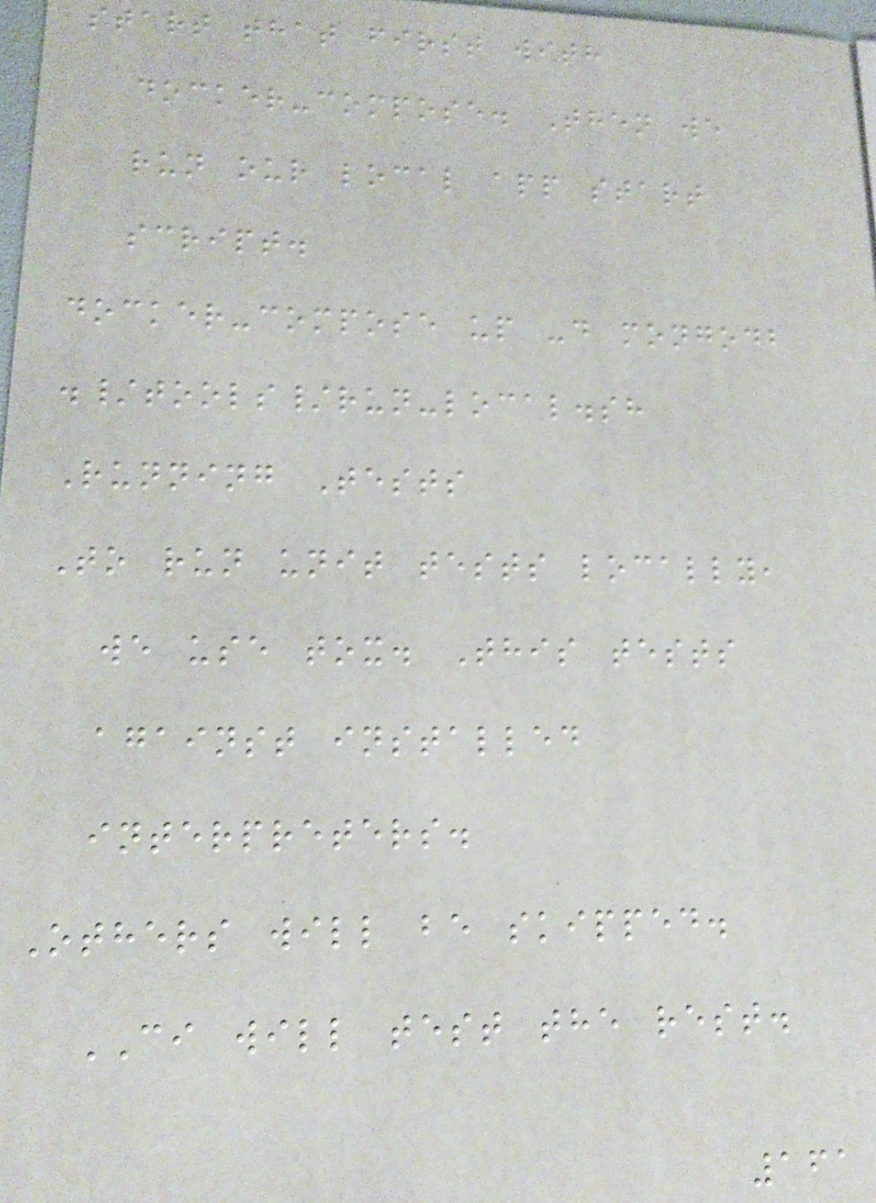start that first with
docker-compose. Then we
run our local app start
script.
docker-compose up -d mongodb
./tools/run-local.sh
Running Tests
To run unit tests locally,
we use tox. This tests
against installed
interpreters.
Others will be skipped.
CI will test the rest.
161
